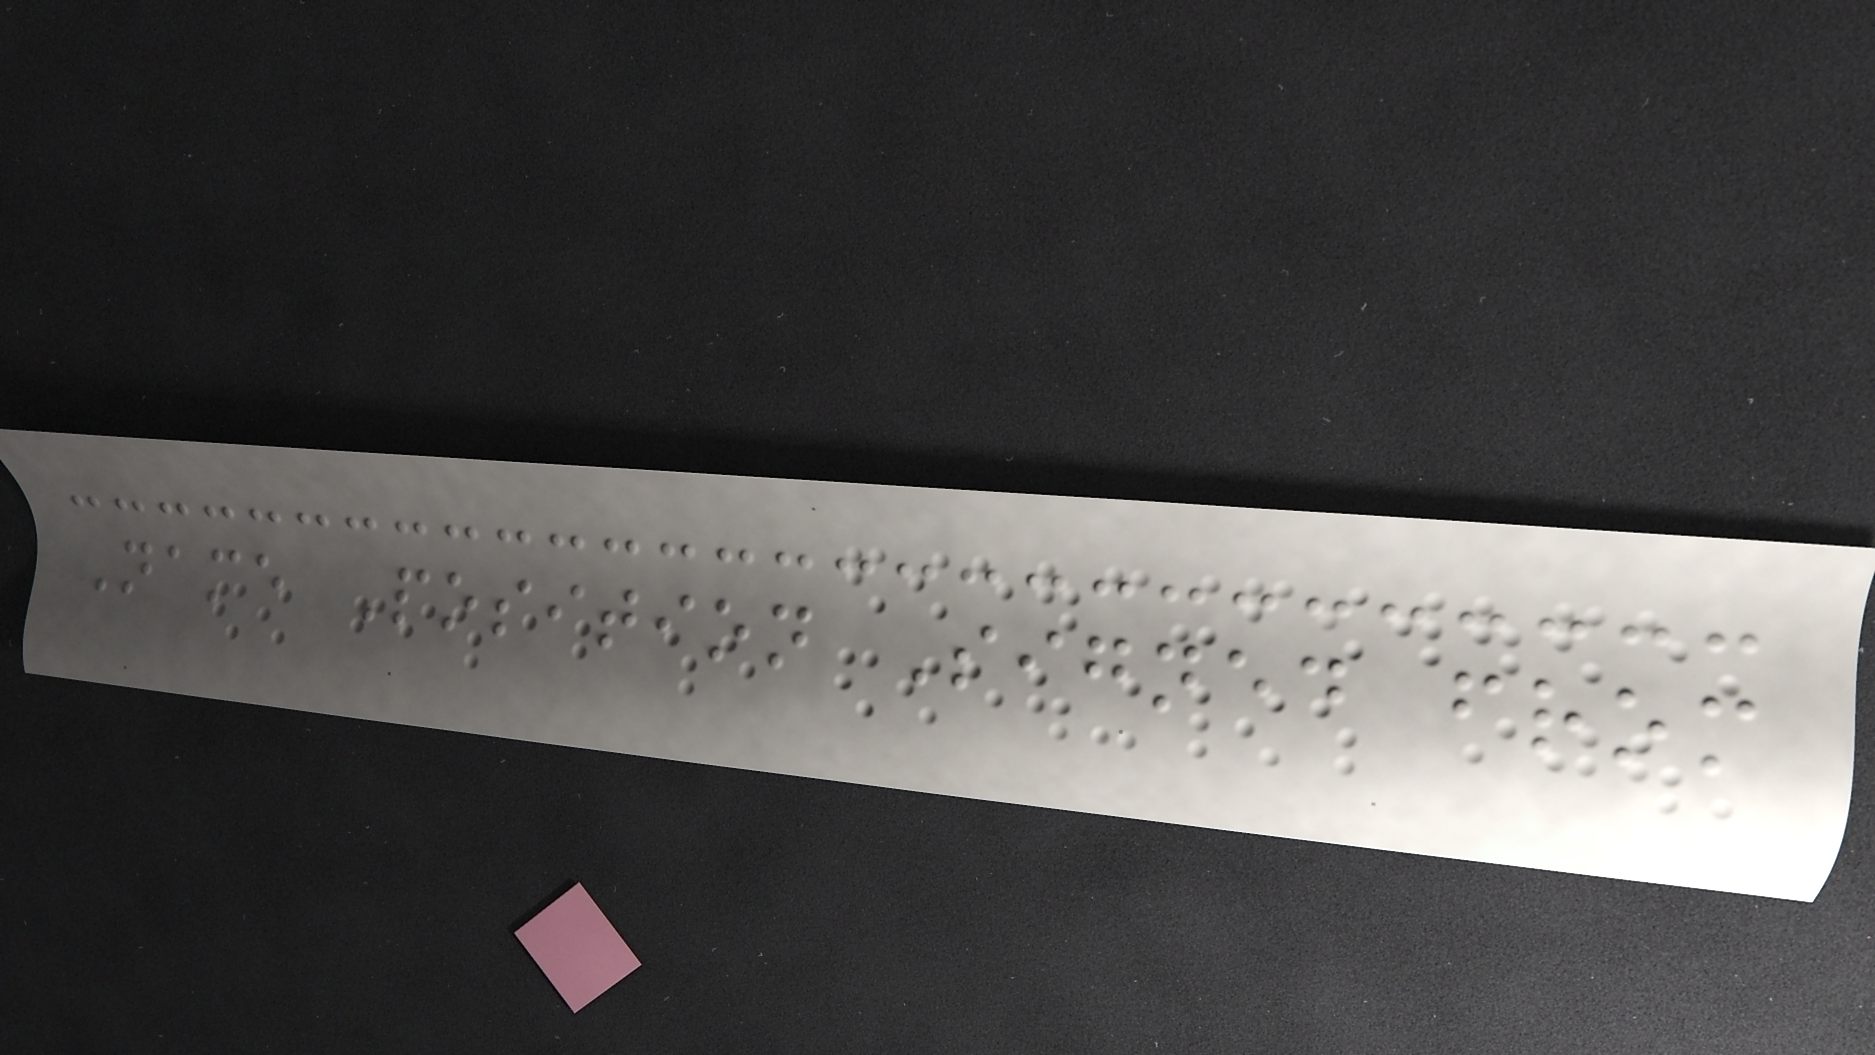Name Position Signed from
